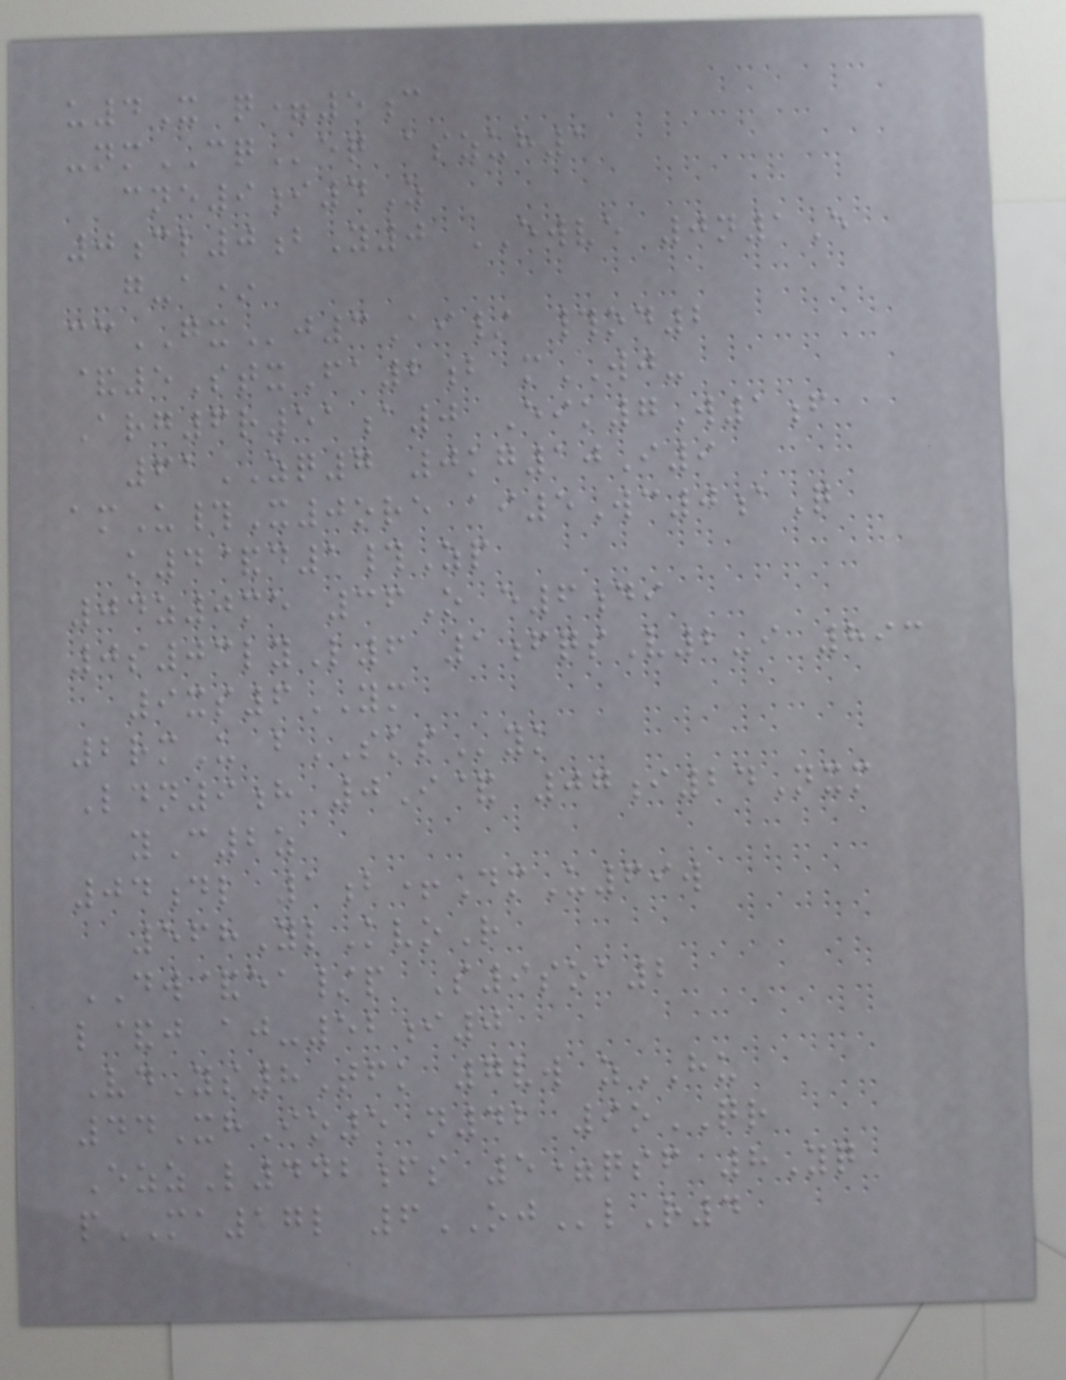u4X q=5c
-nmCQeq aszuh1
cne9i4Z
0cl0bY0 EWVE 0n1E
g-a*
ccGXj3Ai/ #od2
&5StxFa2b mWJ-
Arg6r51a0 Eik7W1f
61ZQ7 0kg10I9
amU#X0ore ai5Wc0aQ
k4&d1#Zp
04z0me 36O e6di
0s03lyL6 1fqsV2-i 893
9xs6YM
2rmU bSKSyk
Ldn9h 0I& 07i24Nxm
yC2z
04dl 1b+DmU69w
568YlKvoR
DW&ea/p S9soa2
l&j aj-52i0
VdYs8Tfk 7vw zHU
44XhIo5 n42 9oQR
EzzL442fs 5=qsf 8Yq
pMA17l 6OJlR4
